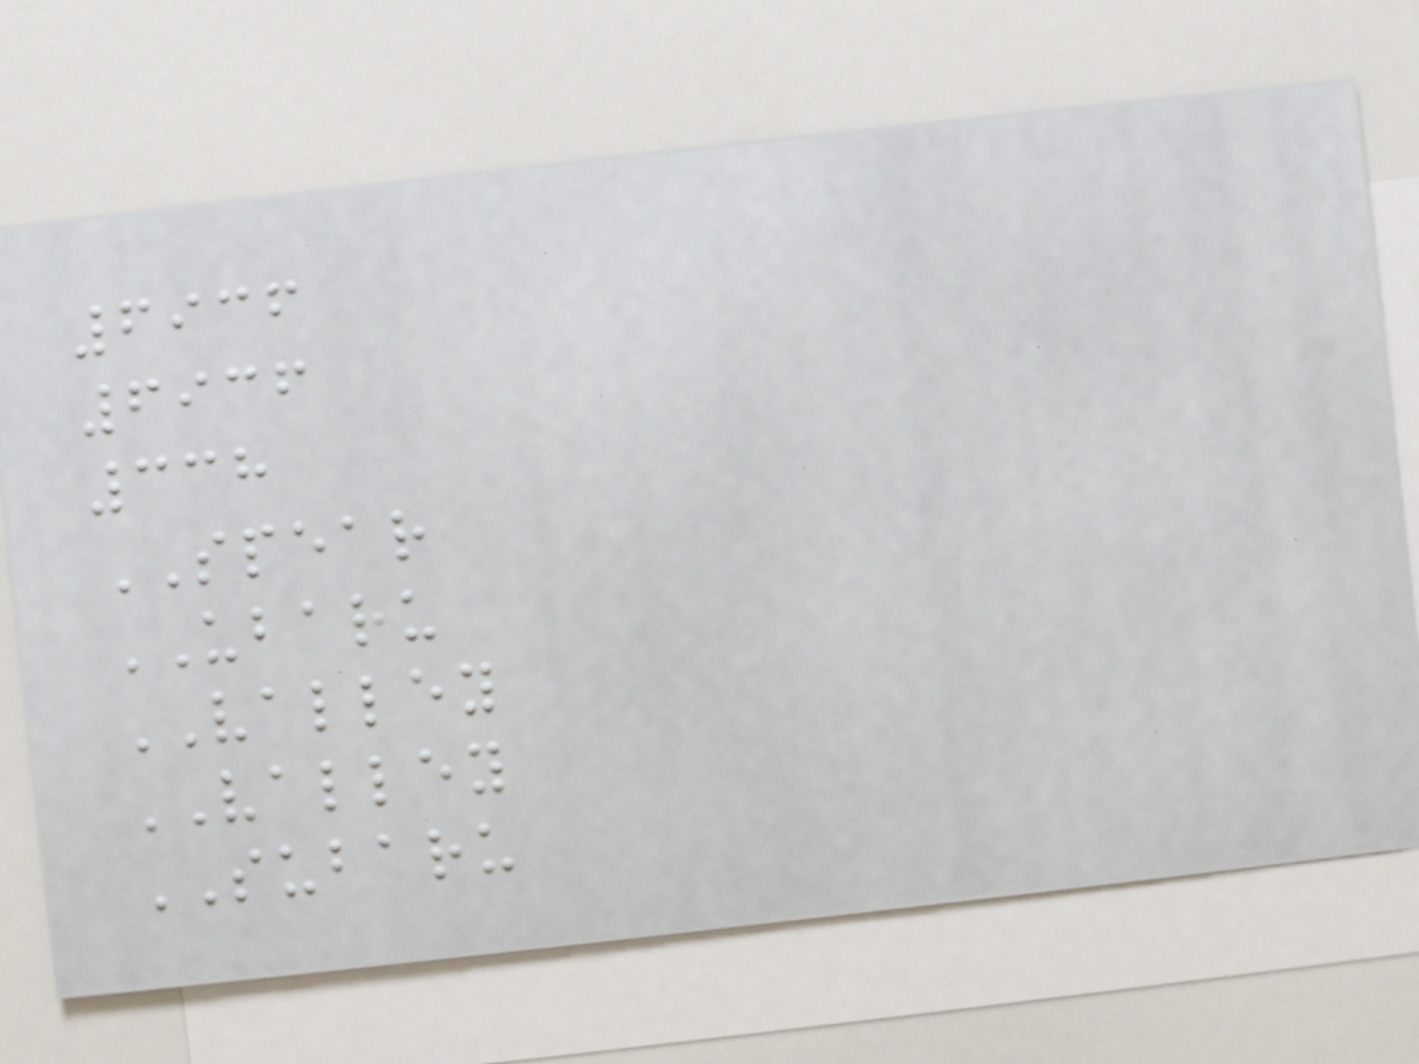6936
6936
338
SPEAR
UBARU
VALLEY
VALLEY
SUBARU
